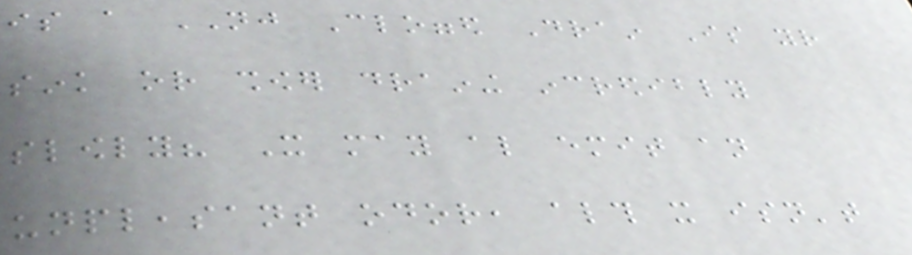is a NJ Clogged Drain Is your
sink or shower draining incredibly
slowly? It may also emit an
unpleasant odor, although it isn't
